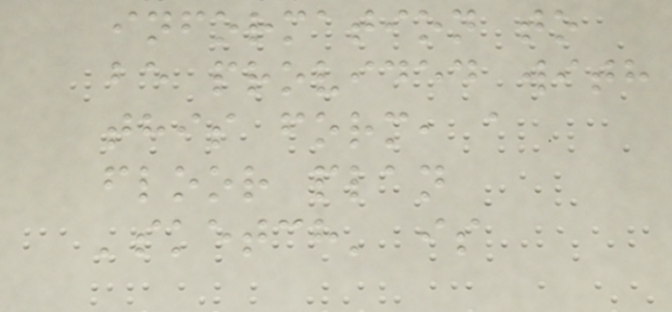information to
be provided with
this form, a
floor plan
'sketch' is
